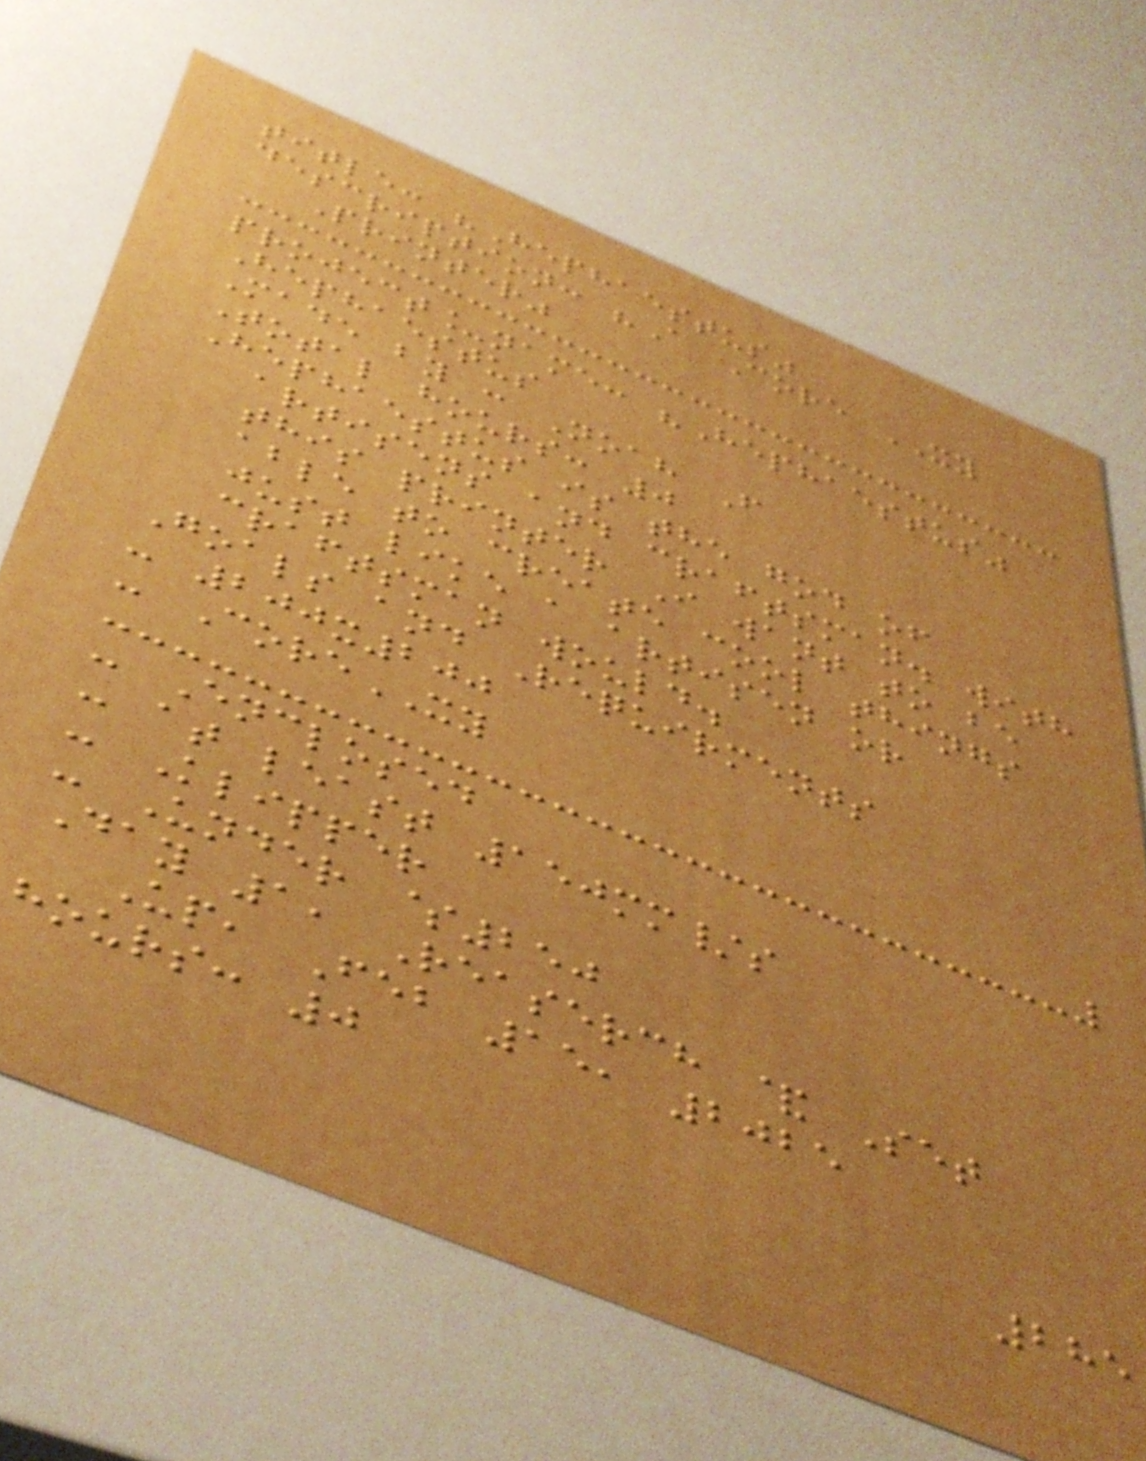title: "Hephaestus"
description: "A Core XY
Printer"
project_name: "Hephaestus"
Hephaestus
Made by : Noah F
Total hours: 0
Hephaestus is the god of
artisens and craftsman. with
this printer I want to be
able to create cool things
just like a artisen or
craftsman would.
Goals and Requirments
- 200x200
- CoreXY
- Enclosed
- at least 150mm/s
- Klipper
- Under $250
Day 1, Reaserch & Set
Up, Feb 15, 2025
hours: 0
285
